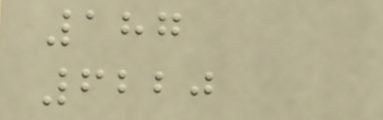187
6220
